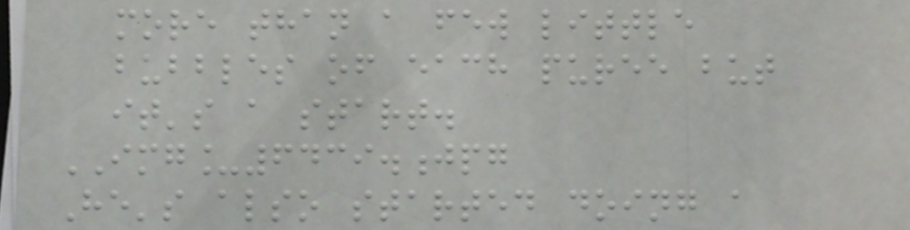more than a few little
bubbles of each puree but
it's a start.
IMG_6439.jpg
He's also started doing a
